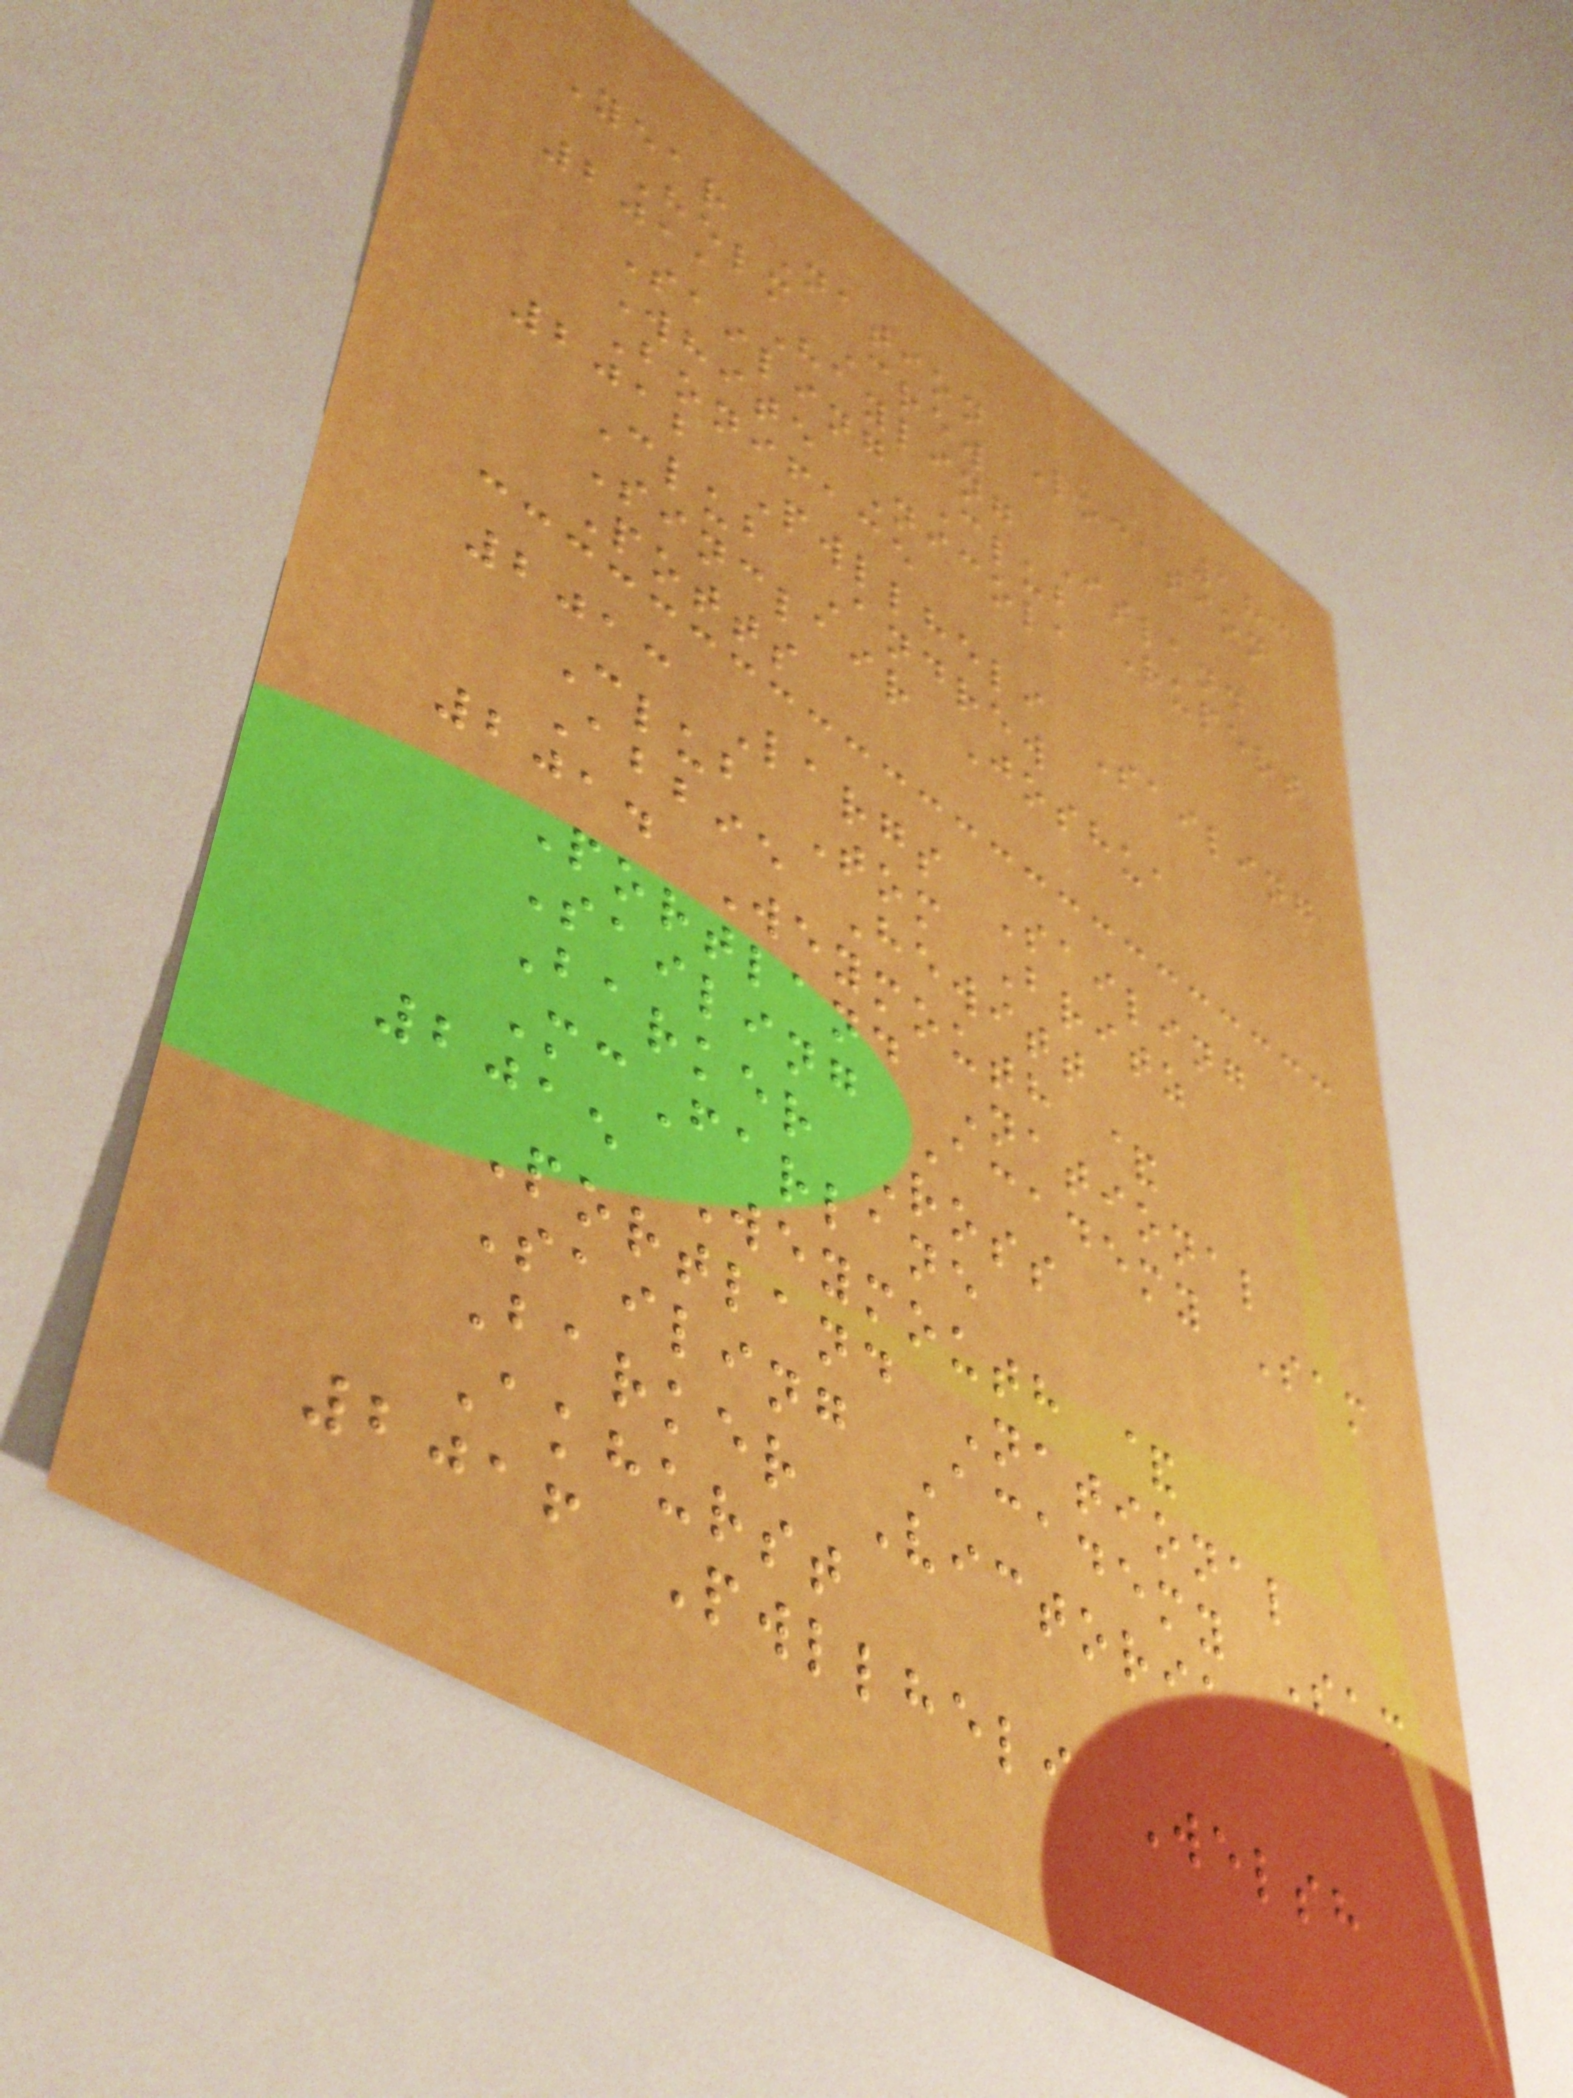183
Year Nation Location
Helm Crew
2011 Hayling Island
Sailing Club Rupert
White Nicola
Boniface
2012 Pwllheli Sailing
Club Andrew
Sinclair Joshua
Potts
2013 Largs Sailing
Club Tom Britz
Abbie Hewitt
2014 Weymouth &
Portland National
Sailing Academy Sam
Barker Ross
McFarlane
2015 Weymouth &
Portland National
Sailing Academy Sam
Barker Victoria
Akhurst
2016 Pwllheli Welsh
